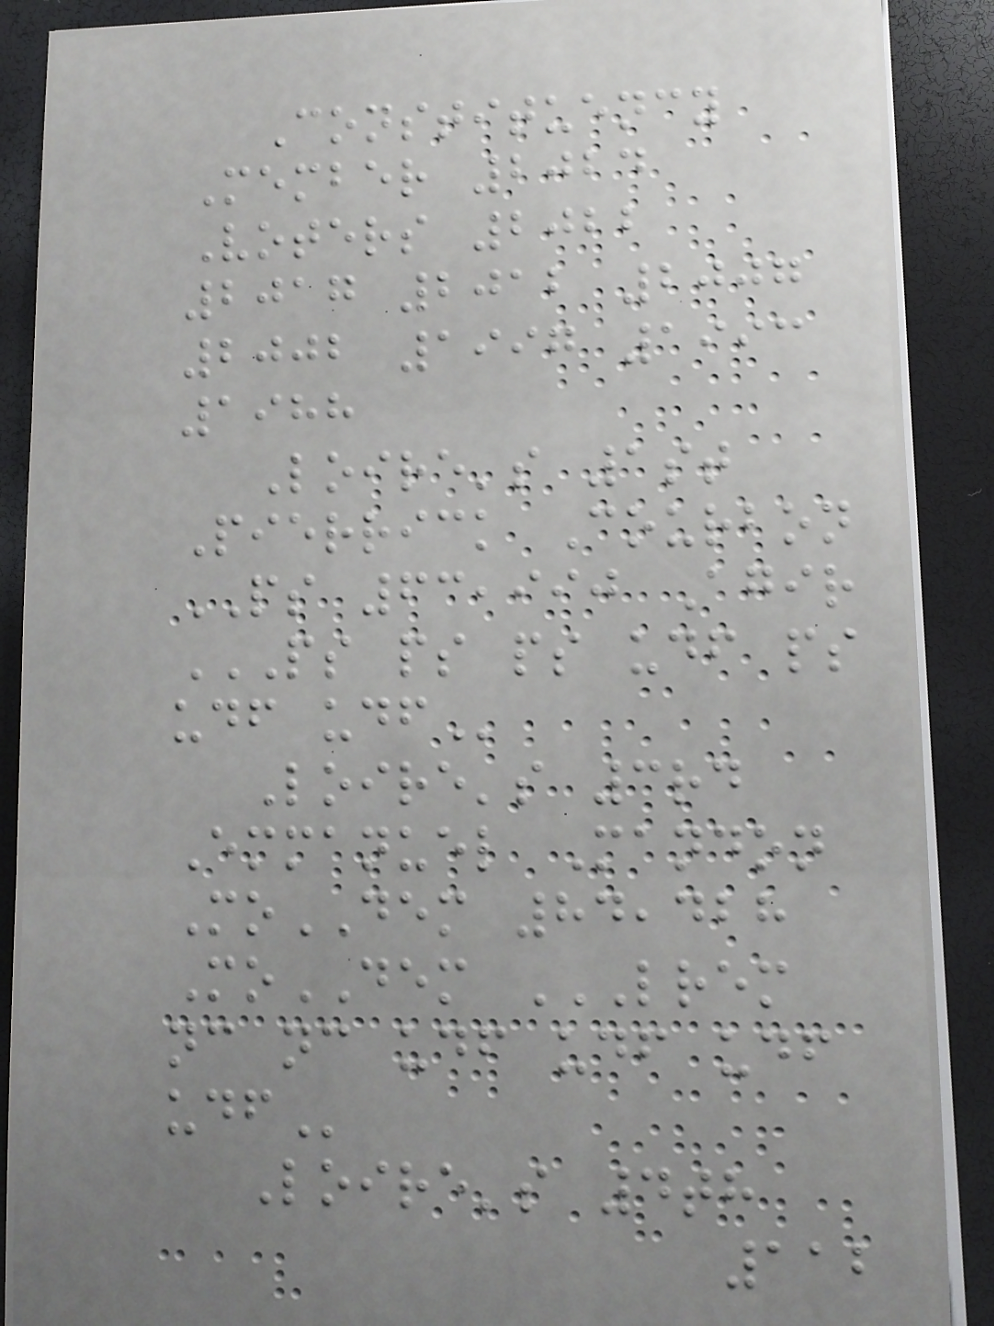Constituency
Member 2024
Voters 2022
2017 2012 2007
2002 1997 1993
1988
Loire's 1st
Pierrick Courbon
PS 63,990 Agir
PS PS PS UDF PS
UDF UDF
Loire's 3rd
Emmanuel Mandon
MoDEM 84,428
MoDEM LREM
NC NC UDF UDF UDF
UDF
Loire's 4th
112
